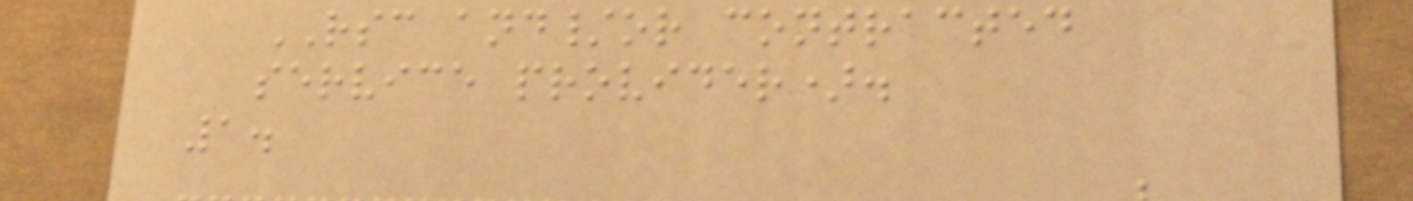RSC and/or contracted
service provider).
1.
